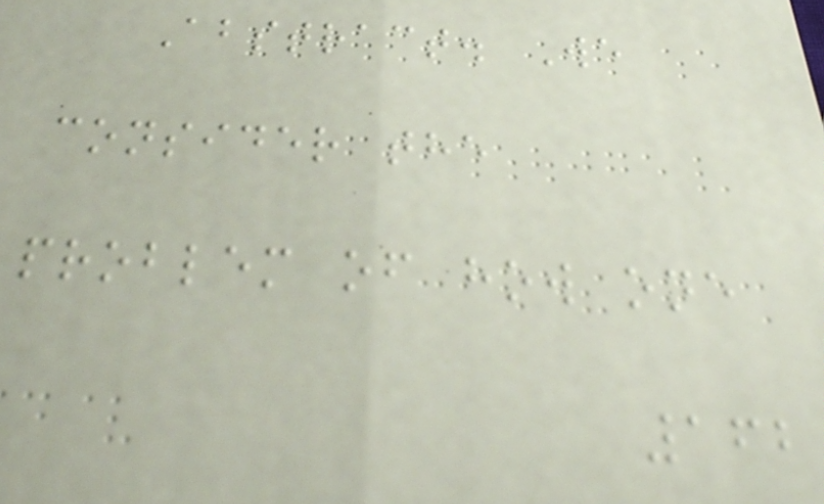Abstract. We
consider the
problem of how one
162
